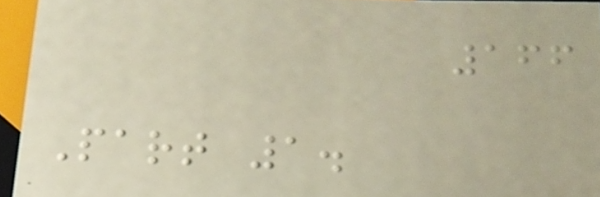166
Part 1.
